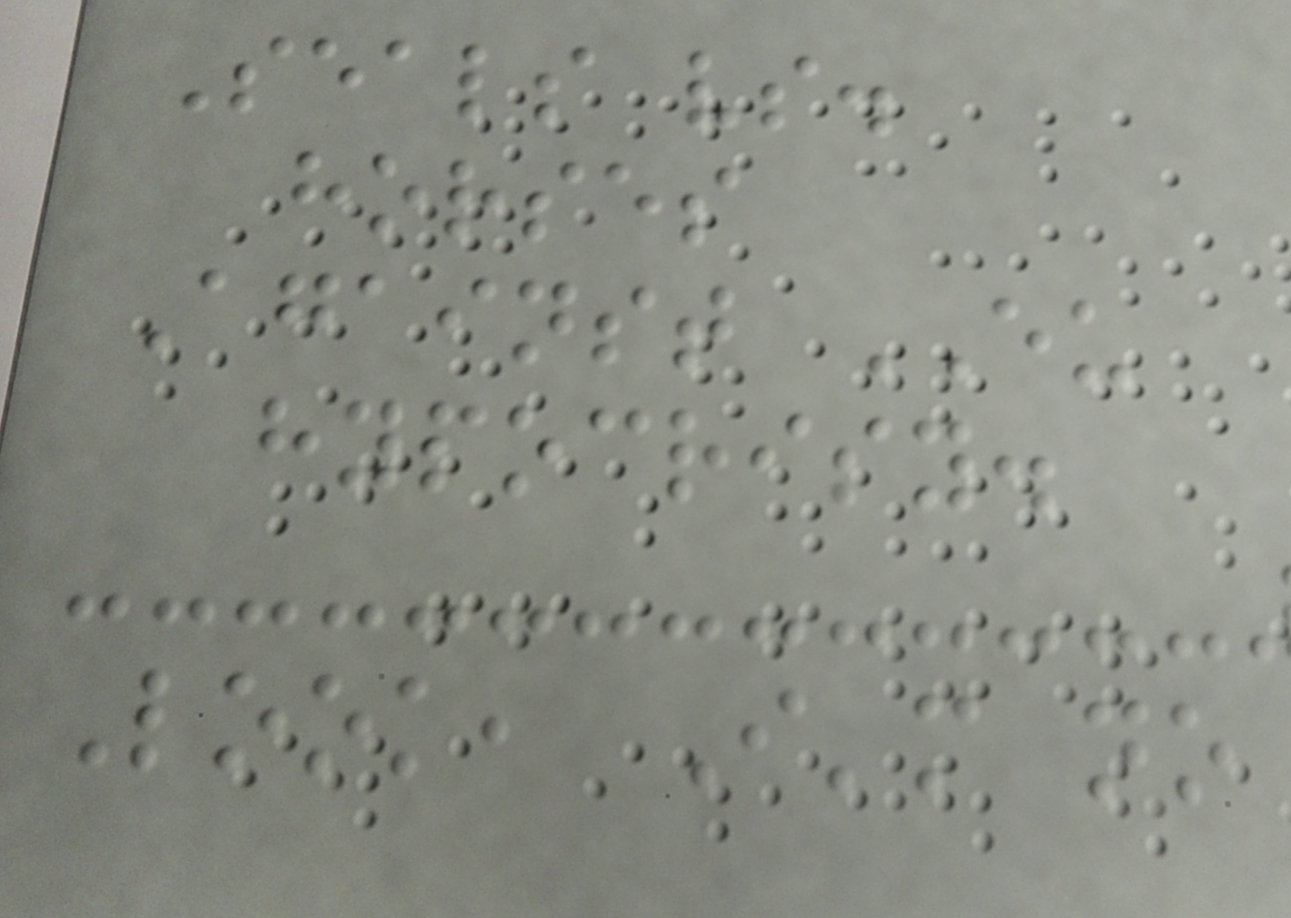Seals vs.
horses
Against EU
hypocrisy.
Look, I'm no
